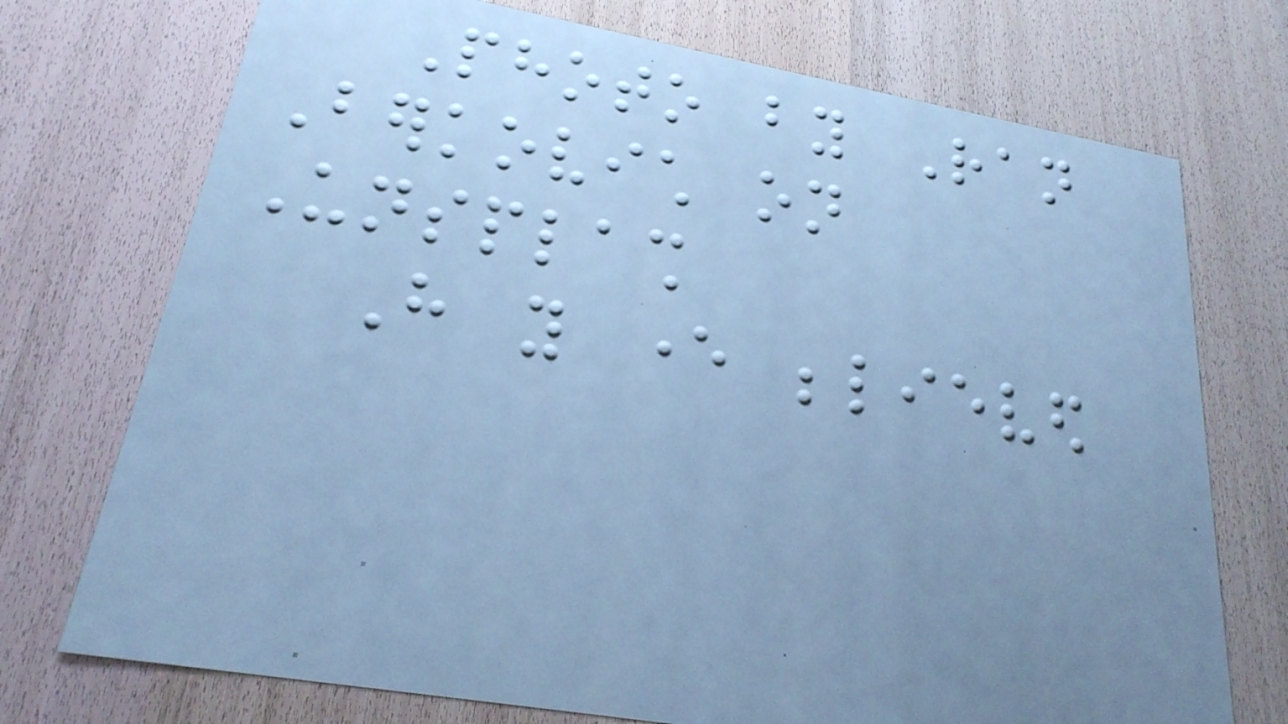Photo by Ran
Berkovich on
Unsplash
Have you ever believed
